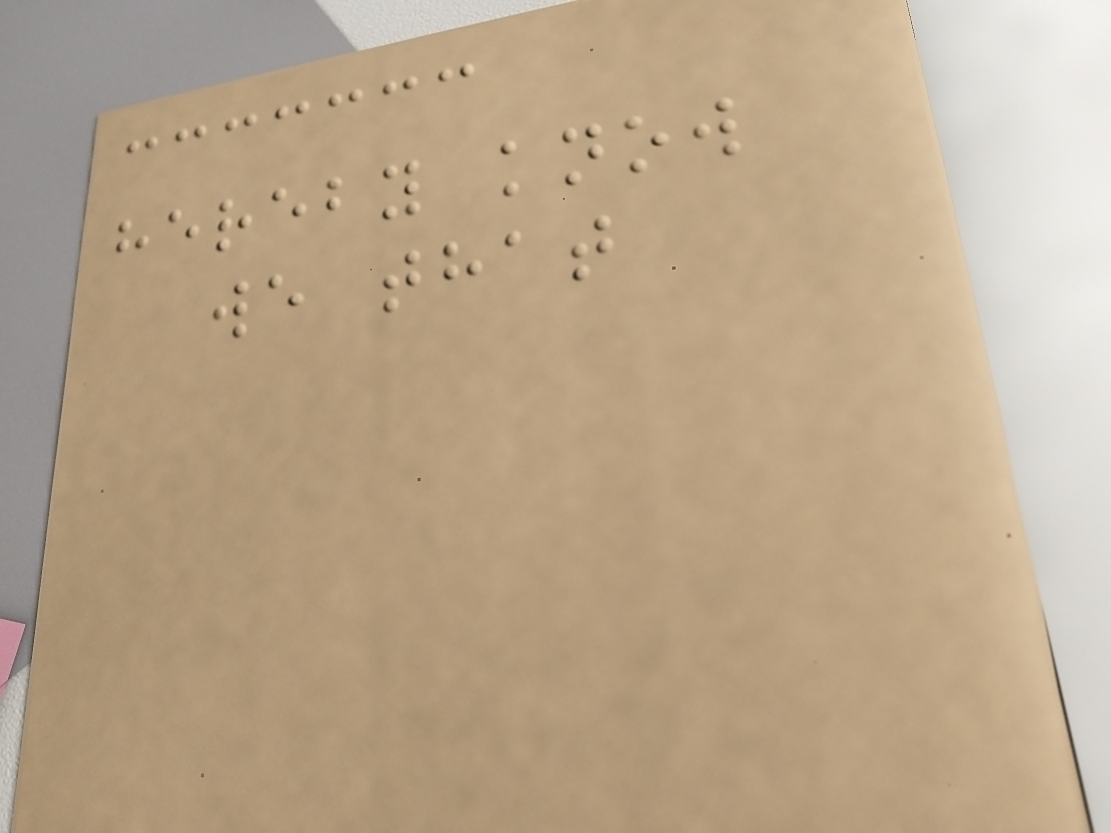hereby know
we that
